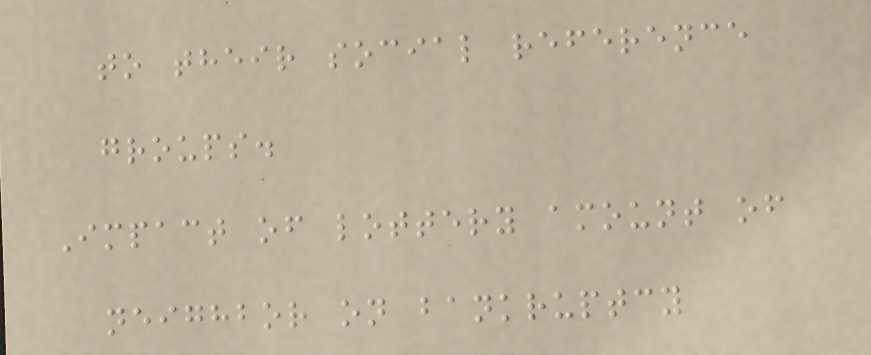to their social reference
groups.
Impact of lottery amount of
neighbor on bankruptcy
